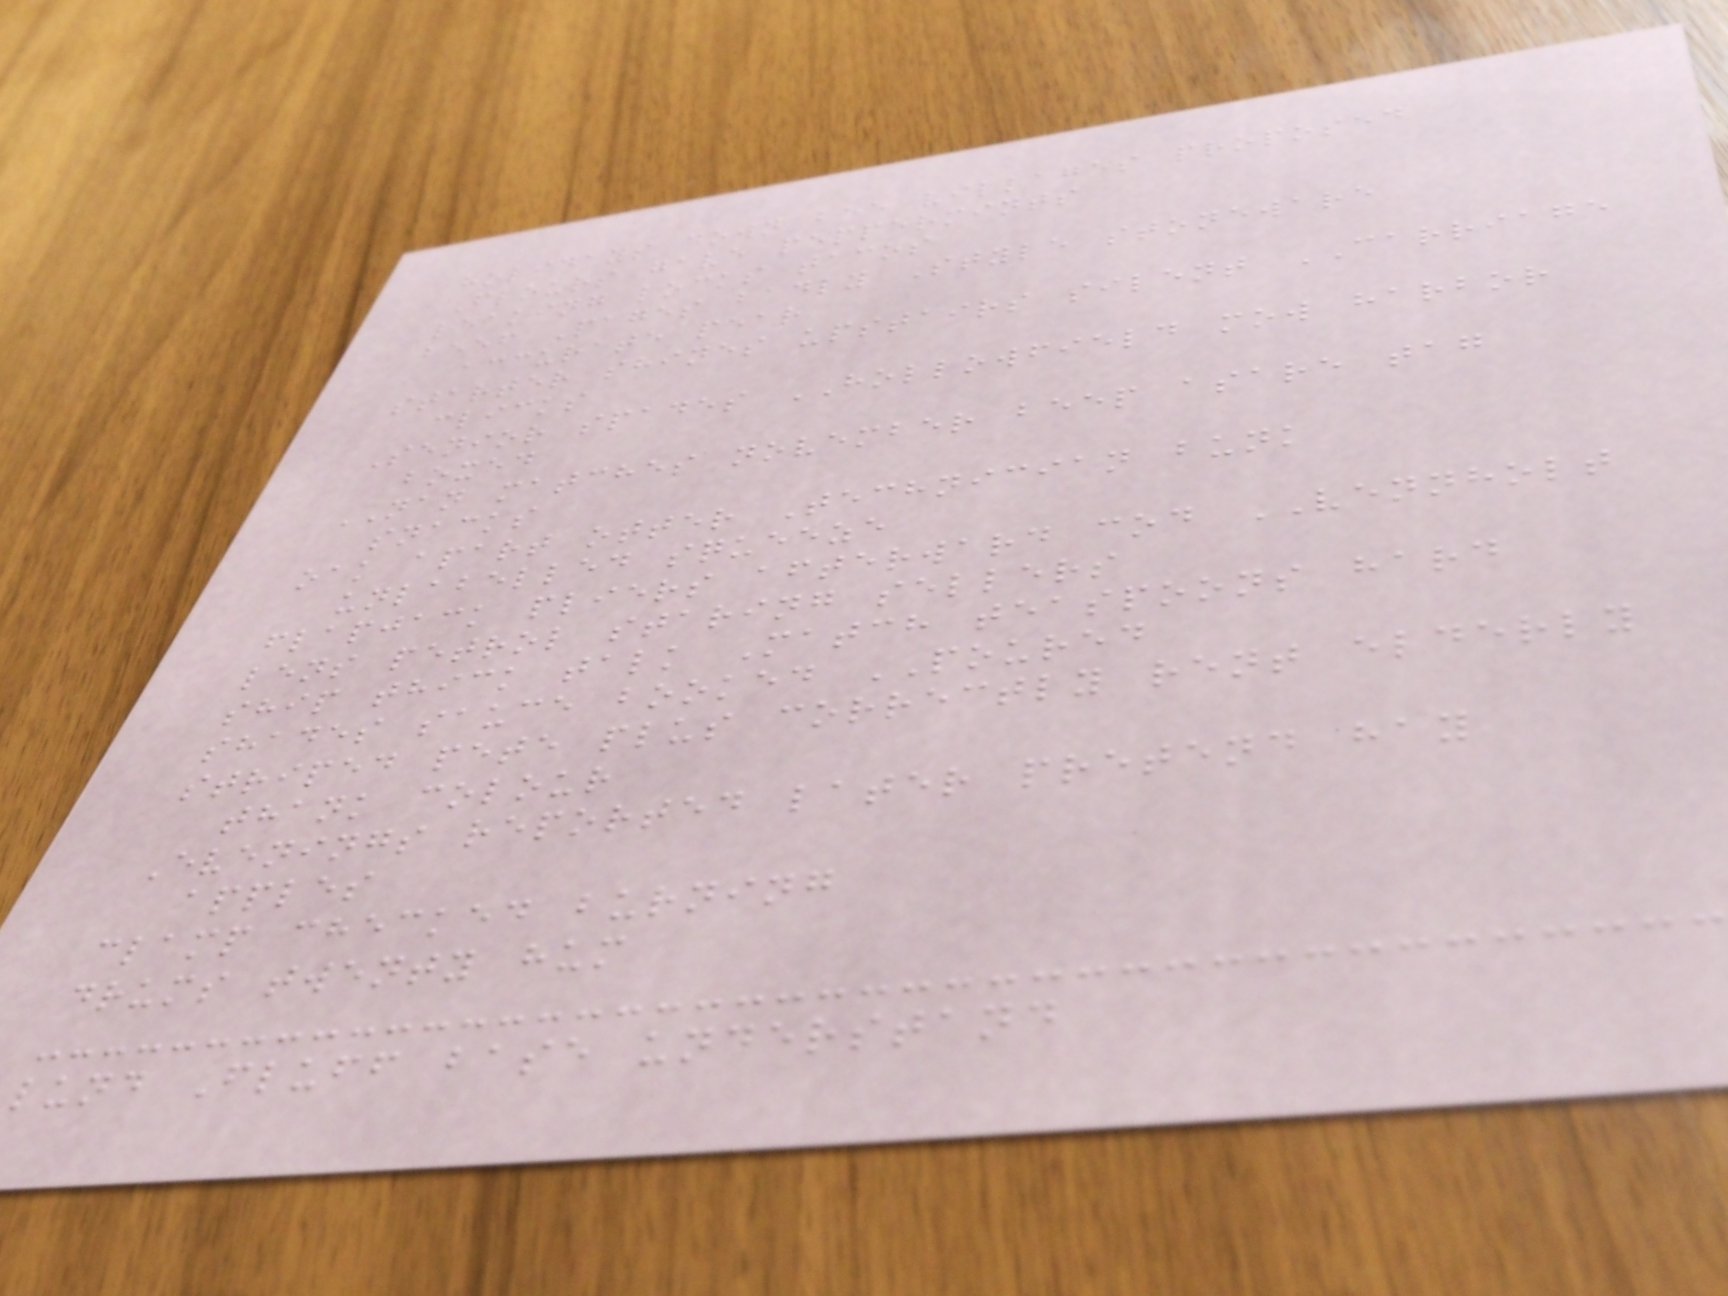holidays down bee villages proposed
Flours gave peppermints
leaking locks tacos
beef Pages badly Style stoneware
accurate pear
starter shines upstairs silent CARRIAGE
clicks
Senior spades HOLLOWFIELD mow harbor
boxed
NAN matches november beep asare tag
snacks
oak apart otter Technician bunk
unlabelled squeeze
flapjack pliers afterward cod VENNHOLT
lens petrol staring sellers
ship thick talk Match teaspoons hard
shades sauce booked POURED
striped pete plus correctly rent elderly
thank colour
Evenings reported later pretend hay
apples
clamp checked burning
drums twenty hum
lund Fluff base understand
